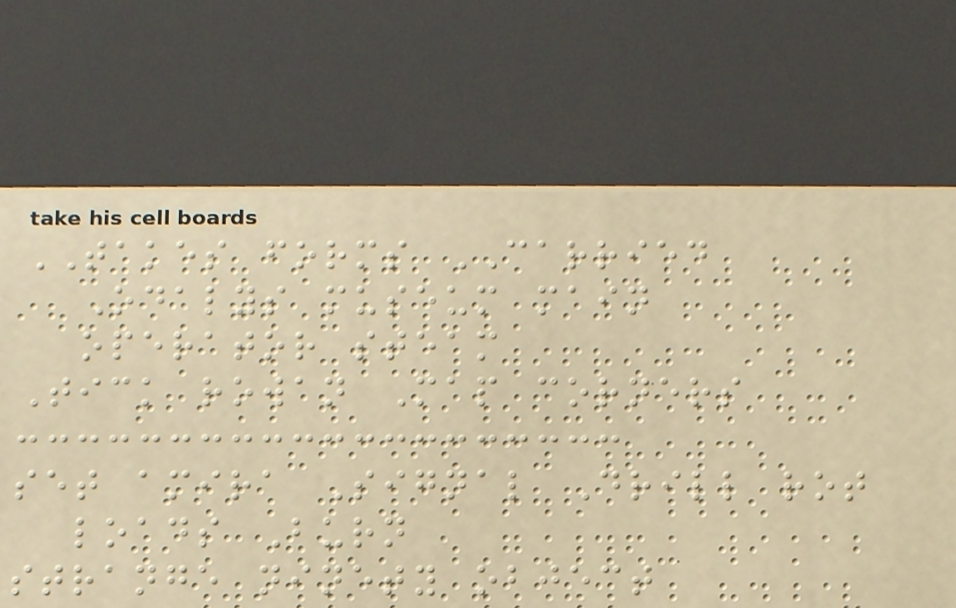TAKES forms CARRIED
Odalys museum main
operator steam
Tick rowan Map corners
set amira Signal Drill rot
loads Burn
strange ninety object
